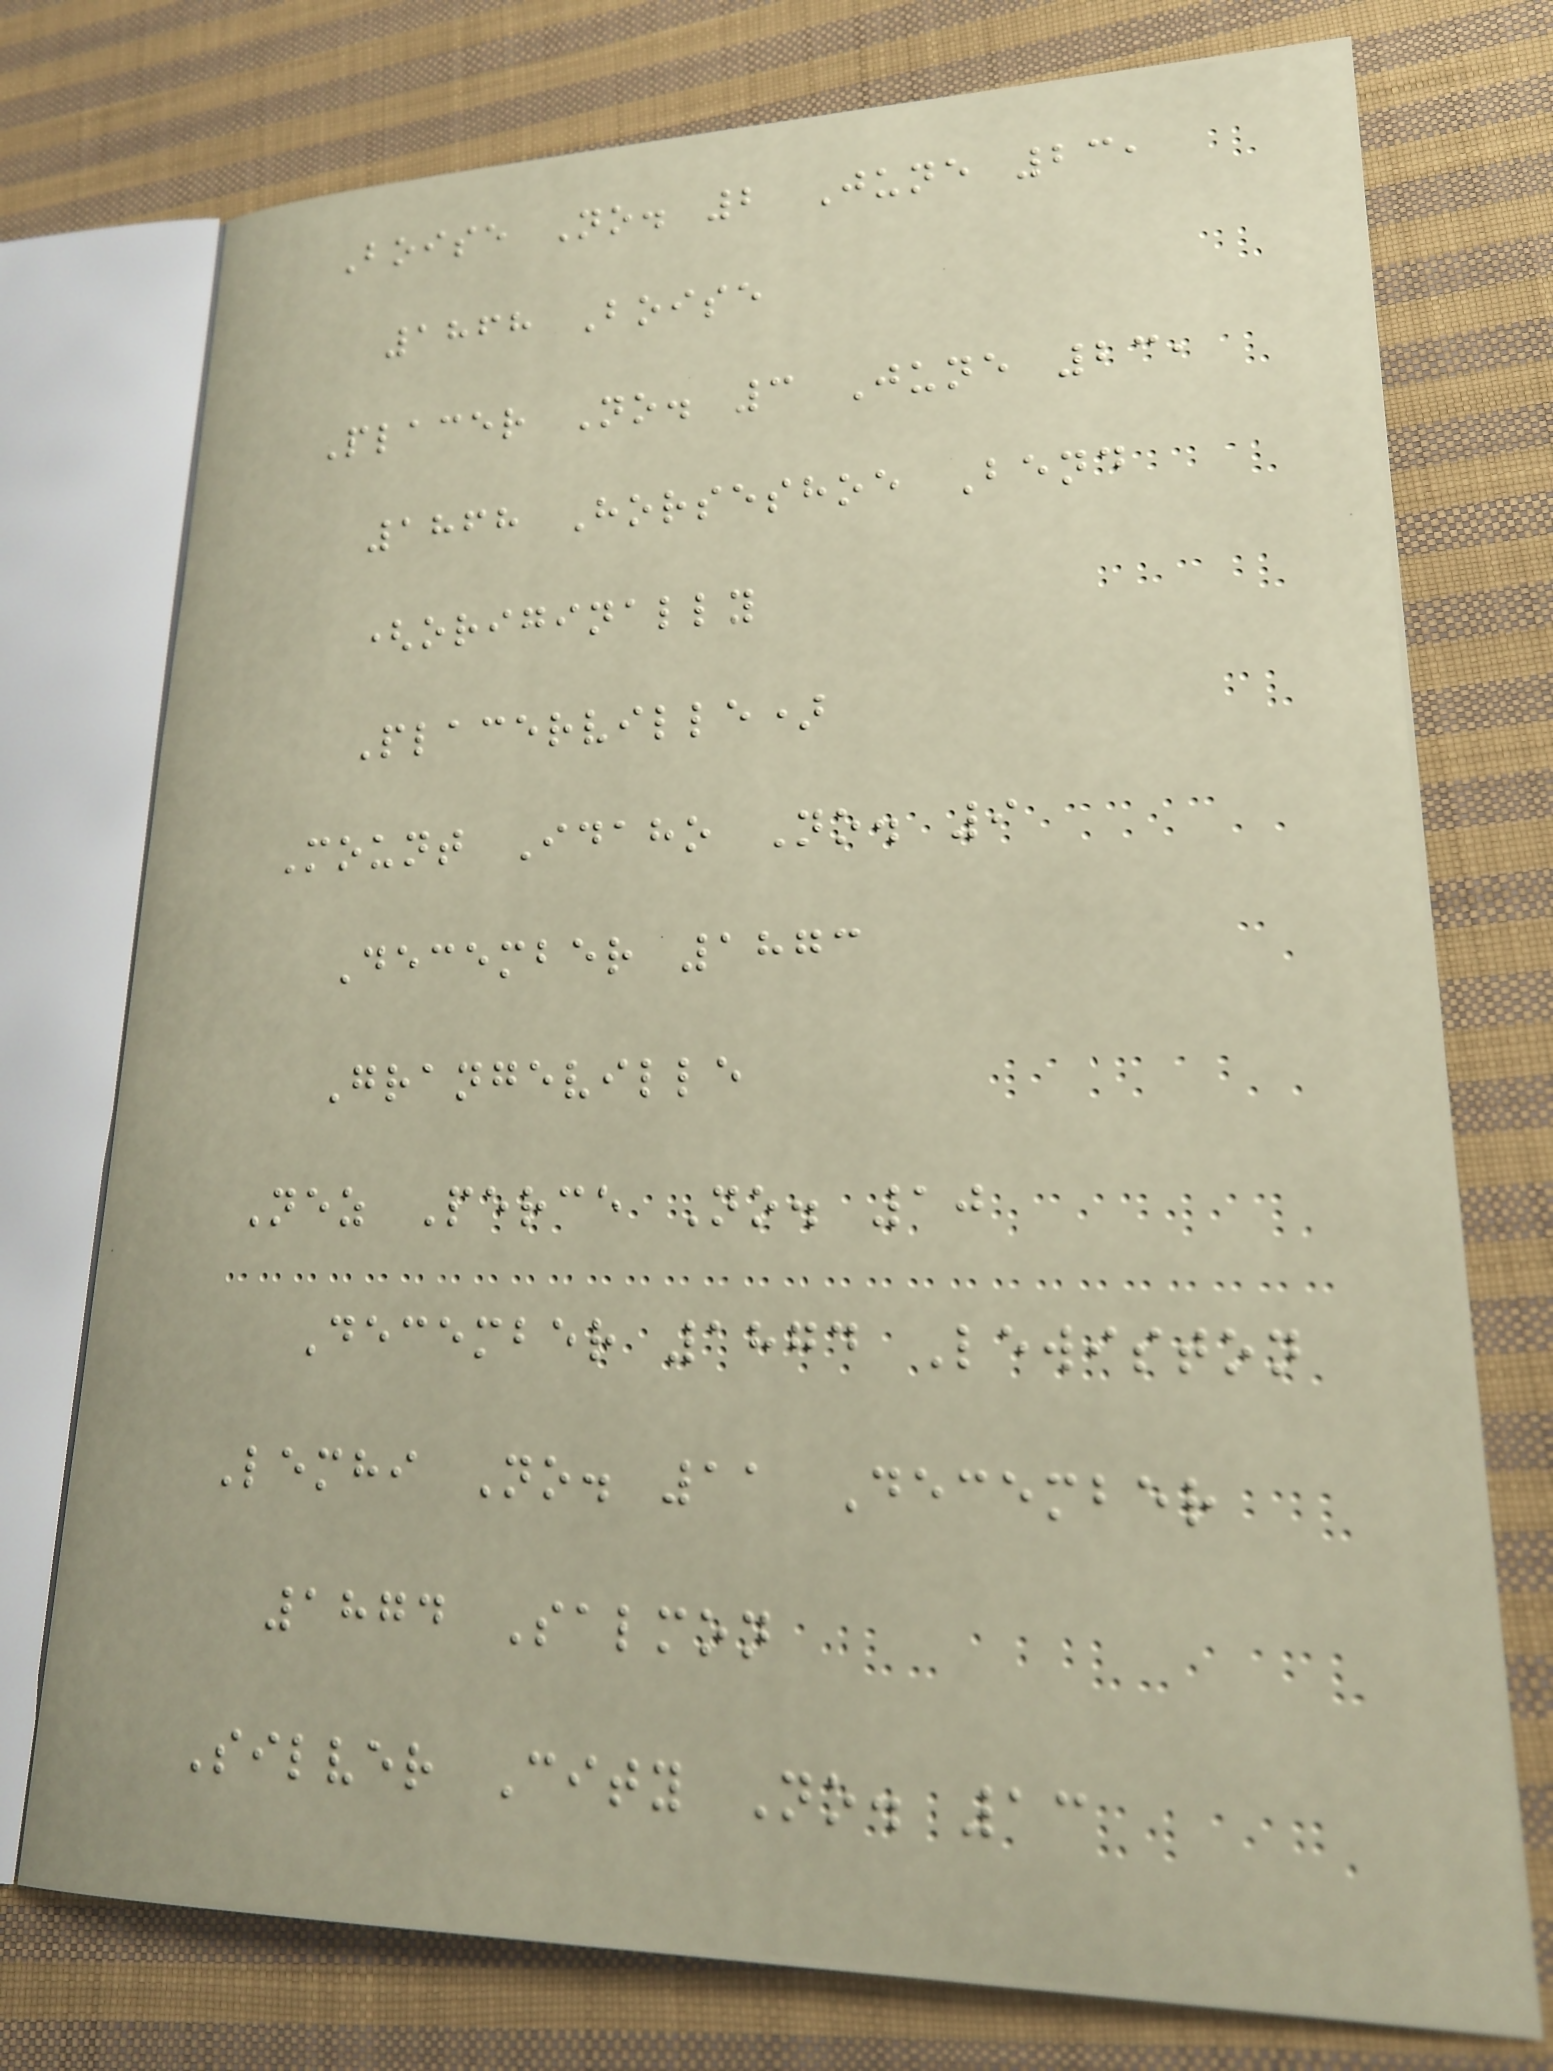Boise No. 2 June 23,
1868 Boise
Placer No. 3 June 23,
1868 Horseshoe Bend
(originally
Placerville)
Mount Idaho No. 9
December 1873
Grangeville
Nez Perce No. 10
December 1874 Lewiston
Lemhi No. 11 December
1874 Salmon
Silver City No. 13
